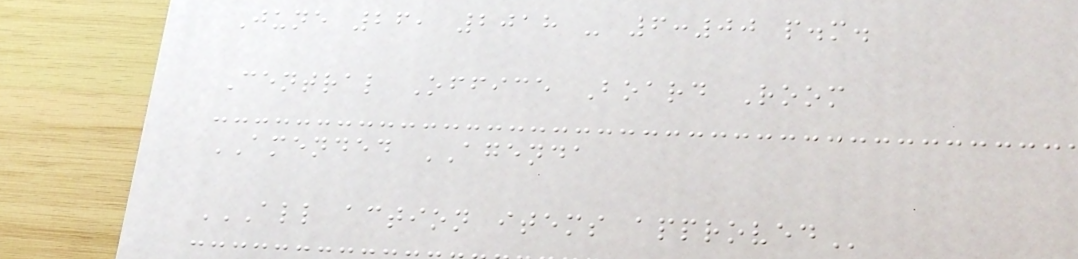June 26, 2018 - 6:00 p.m.
Central Office Board Room
AMENDED AGENDA
ALL ACTION ITEMS APPROVED
